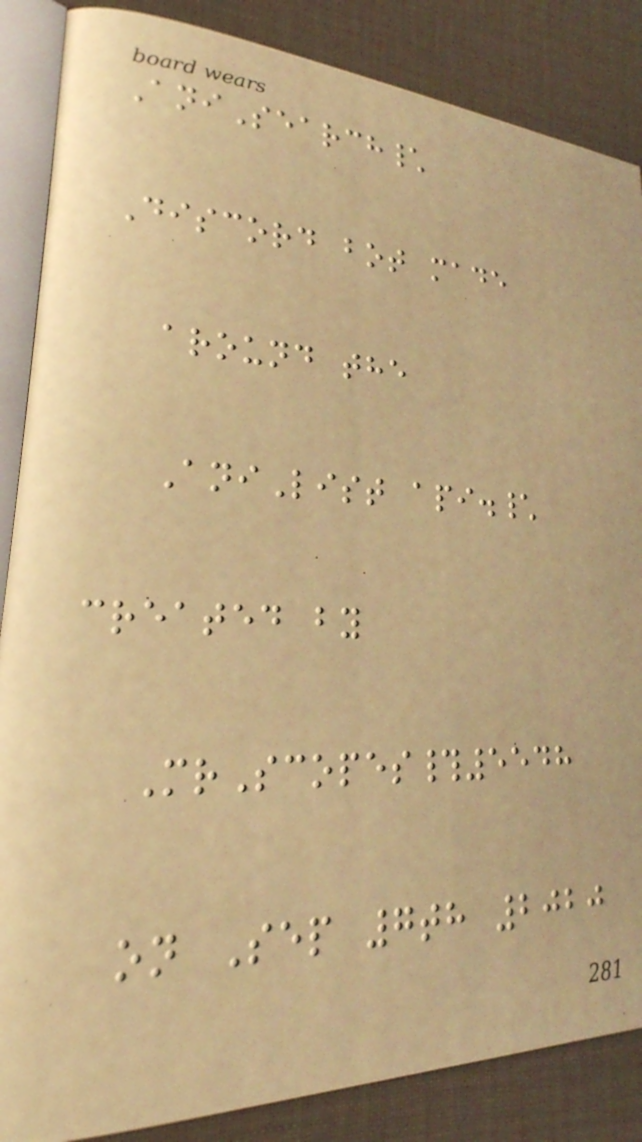AniSearch\
Discord bot made
around the
AniList api.\
created by
MrScopes#5548
on Sep 7th 2020
